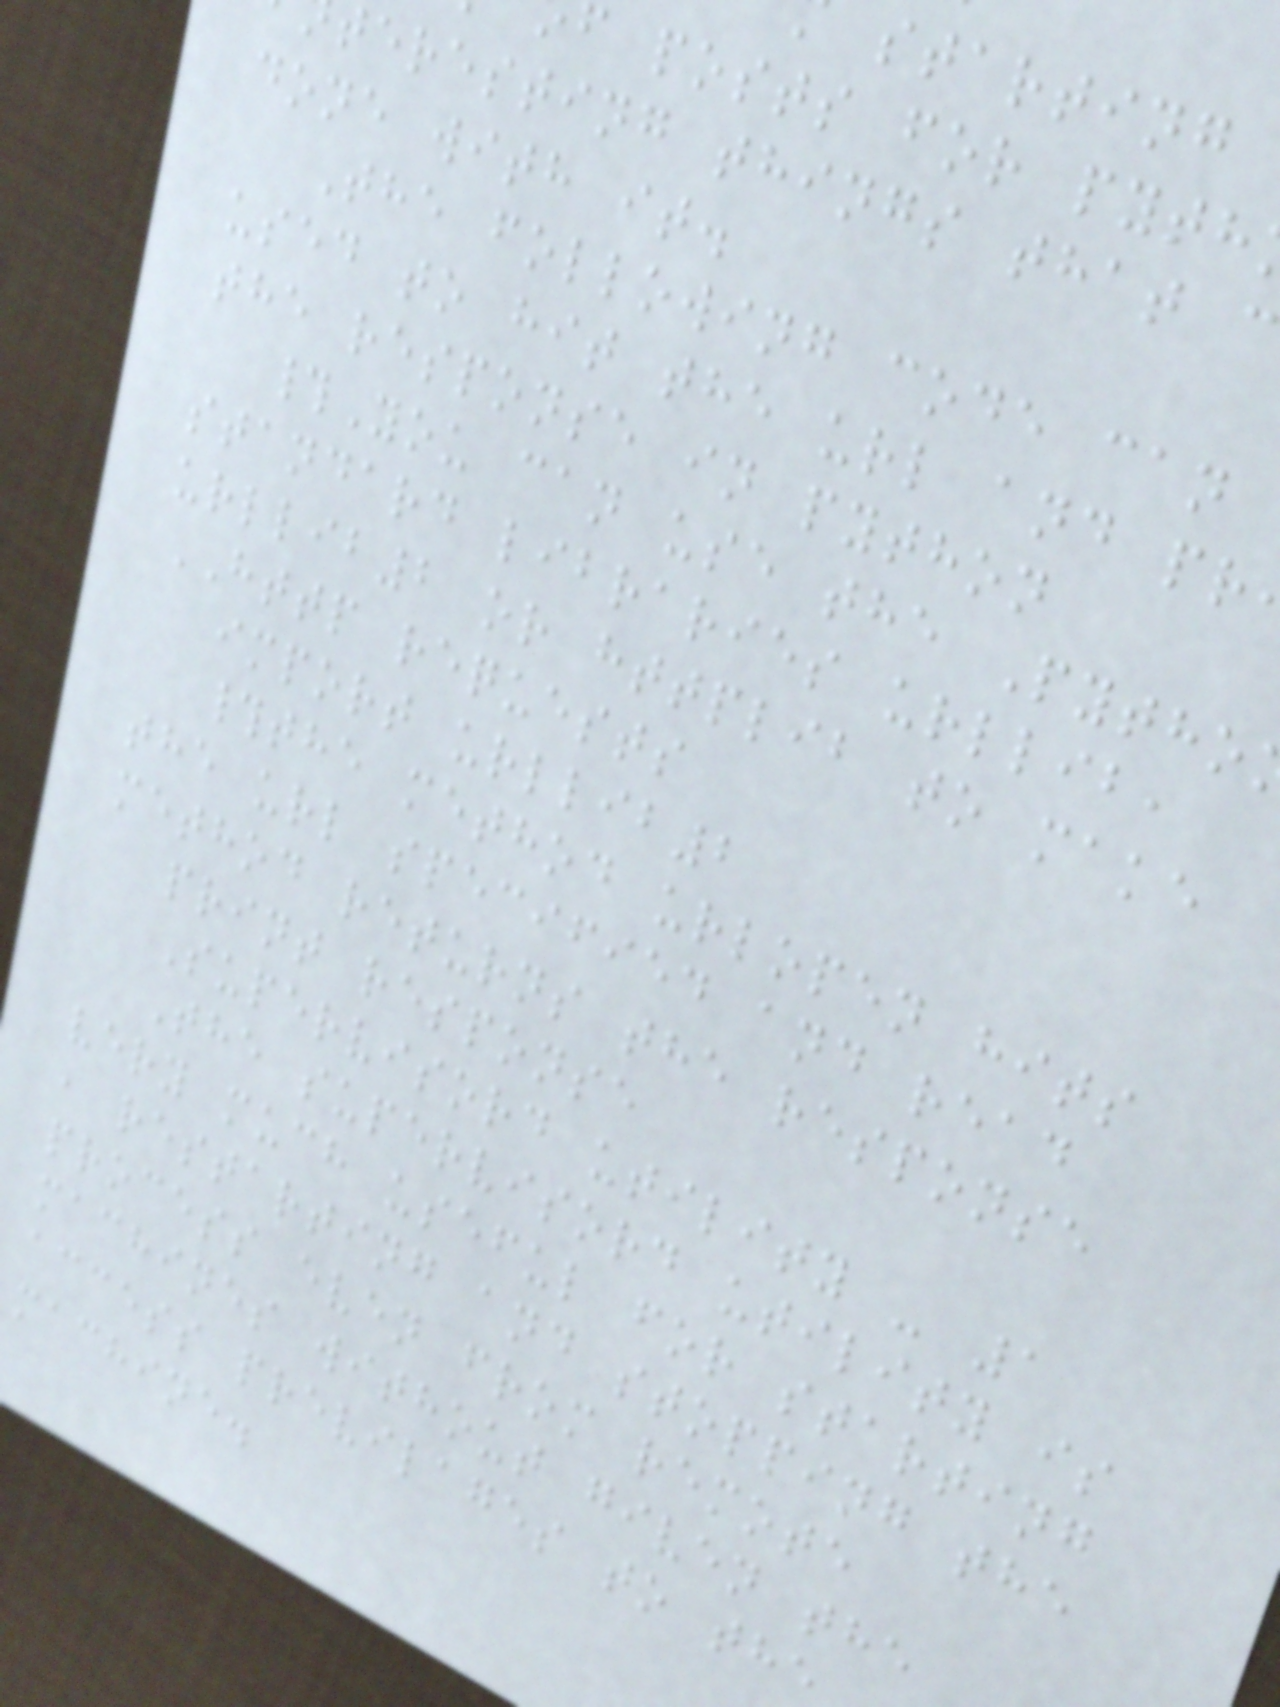starting
f posts for pyth
teresting things that c
done with it.
The following code can
used to hit the url and pr
the response in python
#You can use the Pytho
standard libraries urllib,
urllib2 or httplib to make
HTTP requests
import urllib2
#the method urlopen hits
the url specified and read
method returns the response
print response
Supervisord utility - 1
The supervisord utility is
very much useful for starting
, restarting and stopping the
process even from remote
machines without given the
access previlages to the
machine.
